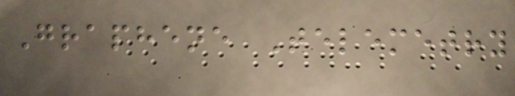Graphene Telemetry
